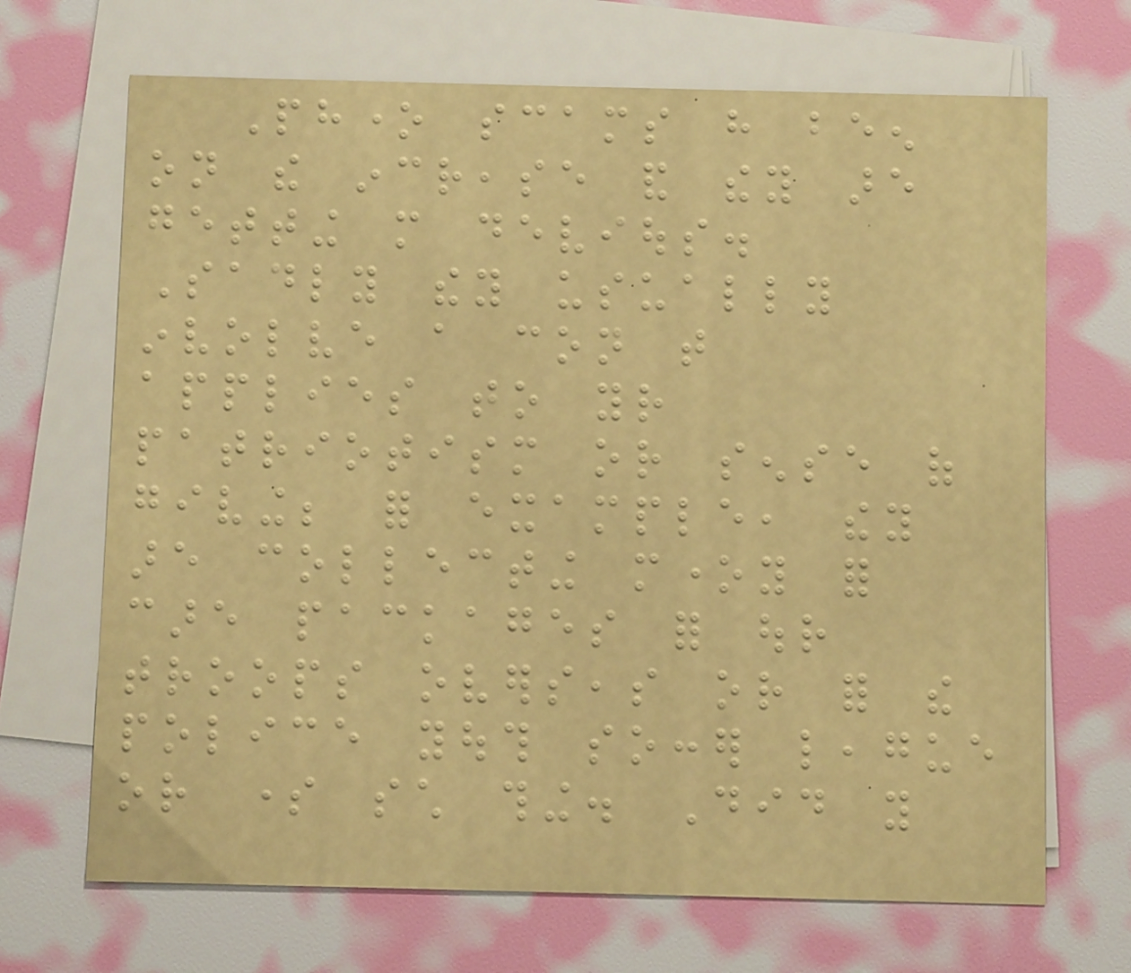Phone scams have been
on the increase and they are
getting more devious.
Sadly they usually
involve a con that
applies to your
patriotism or sense of
giving; for example, they
are collecting money for
care packages for our
troops overseas or for the
police youth soccer league
or some such thing. Did you
